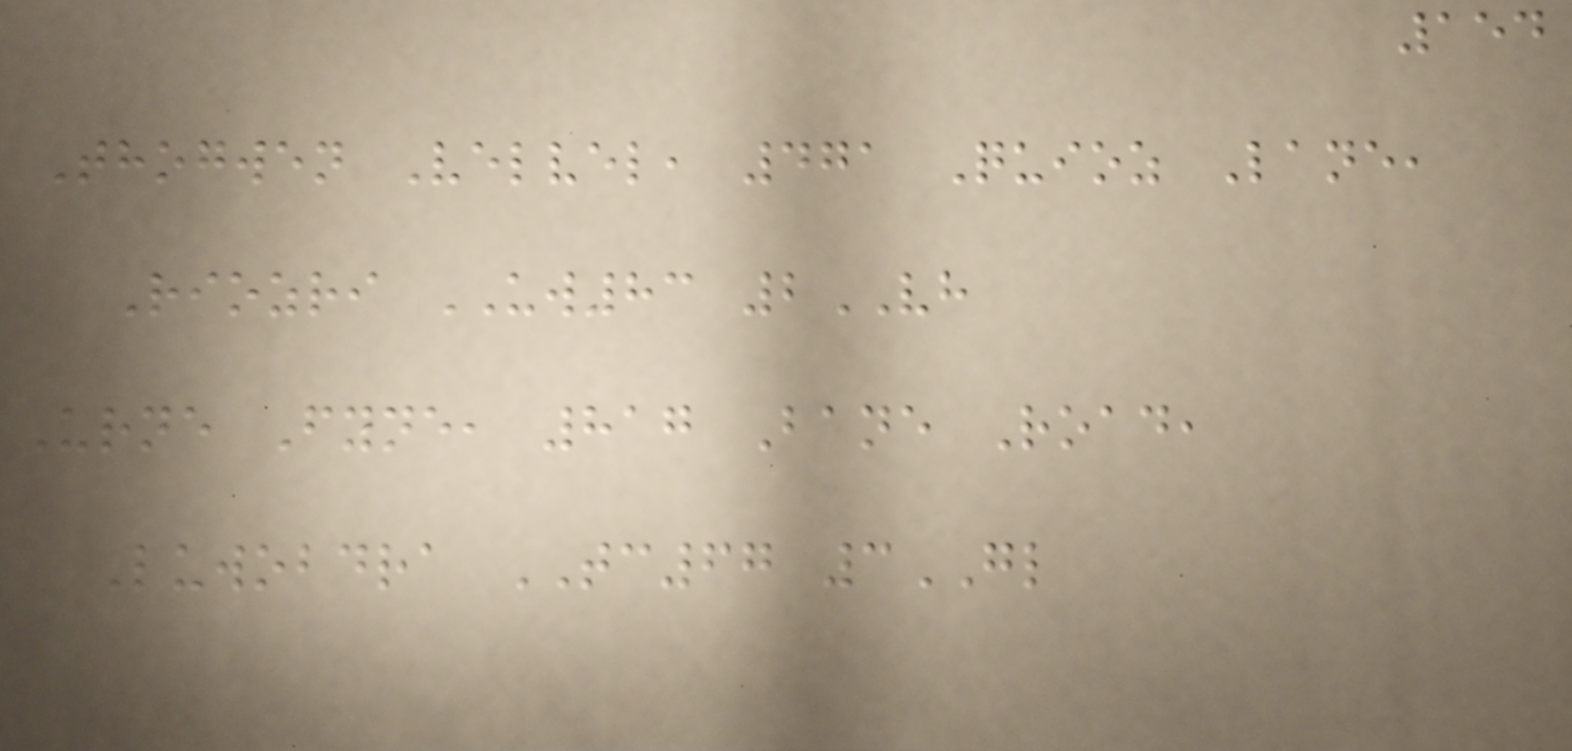154
Thogwen Velvel, 471 Quioz Lane,
Riozri UW83 2VH
Urne Fyne, 817 Bane Road,
Luwobdra TC67 3GL
